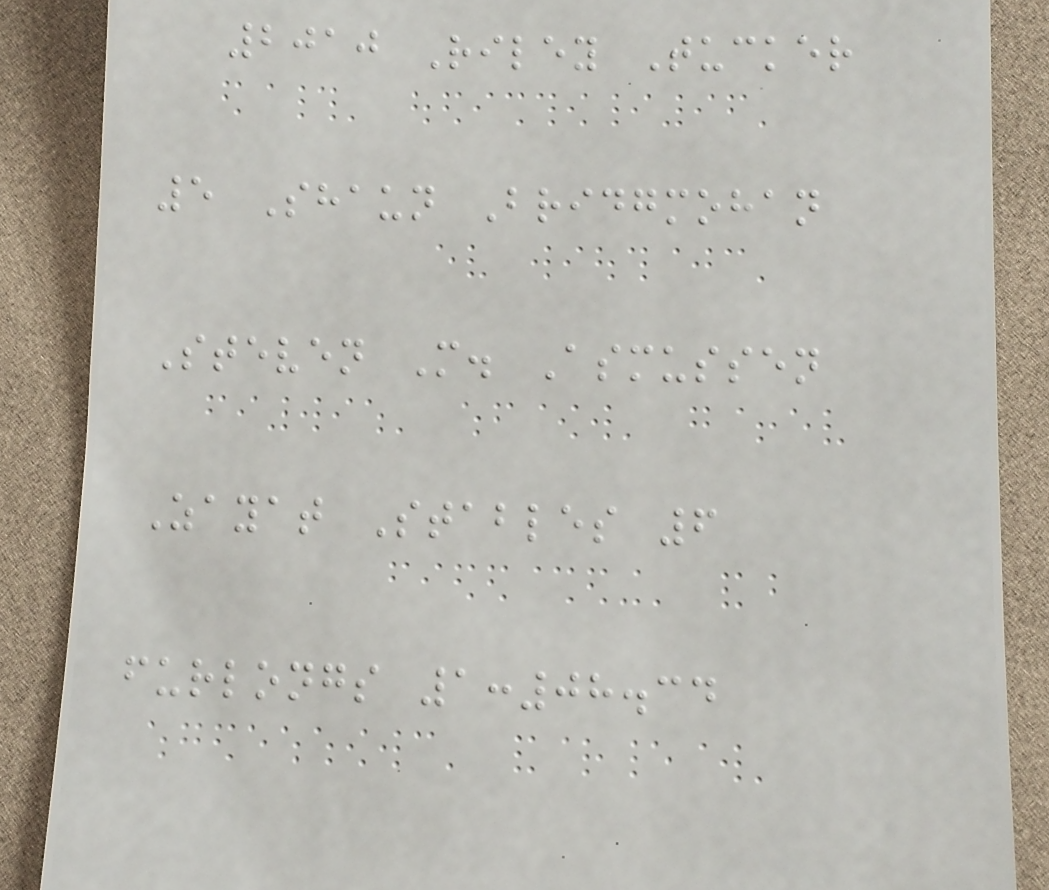2010 Riley Tucker
5 Shaun Bridgmohan
Steven M. Asmussen
Zayat Stables 6
furlongs 1:08.34
